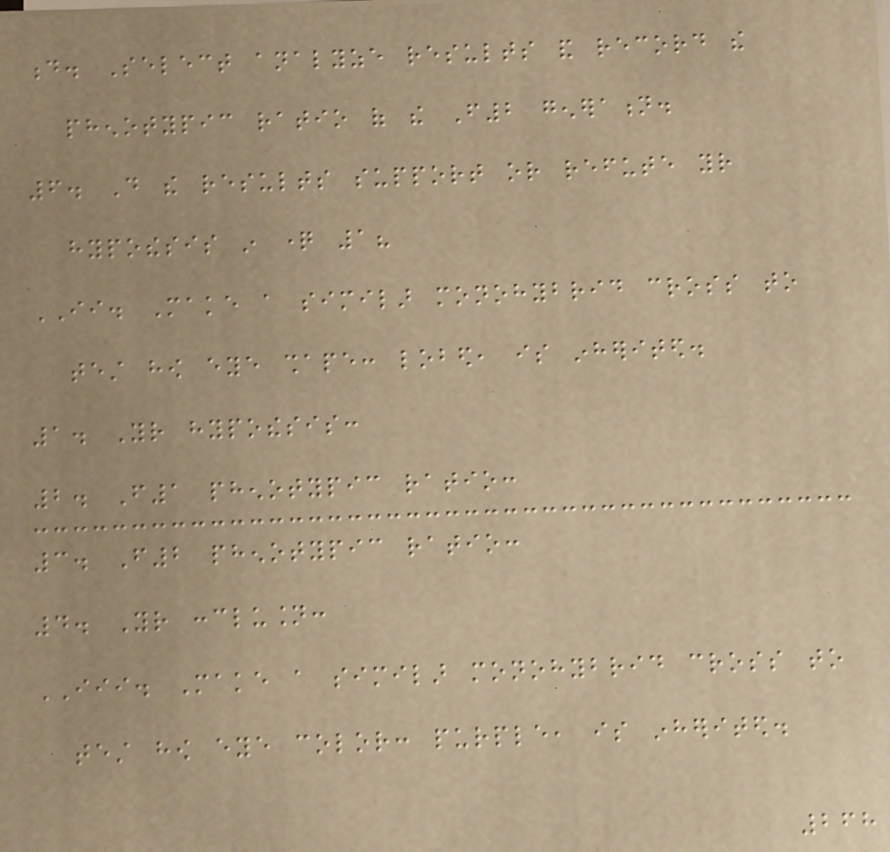d. Select analyze results and record the
phenotypic ratio of the F2 generation.
6. Do the results support or refute your
hypothesis in question 1?
II. Make a similar monohybrid cross to
test how eye shape: lobed, is inherited.
1. Your hypothesis:
2. F1 phenotypic ratio:
3. F2 phenotypic ratio:
4. Your conclusion:
III. Make a similar monohybrid cross to
test how eye color: purple, is inherited.
268
